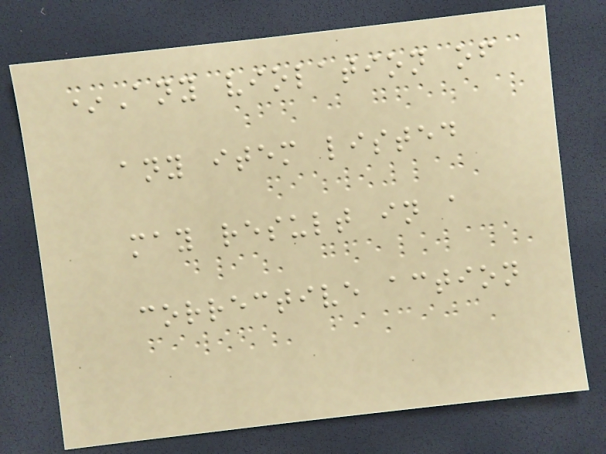*Any violation of
any item listed
may result in a
corrective action
